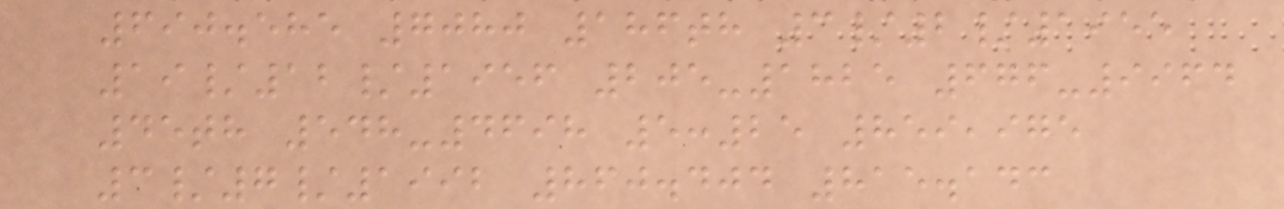690.585 7080 186th 3/2/1955
19/12/1956 205-1825 676-9964
45th 548-4698 5:25 859,975
3/7/1992 860.404 815.143
